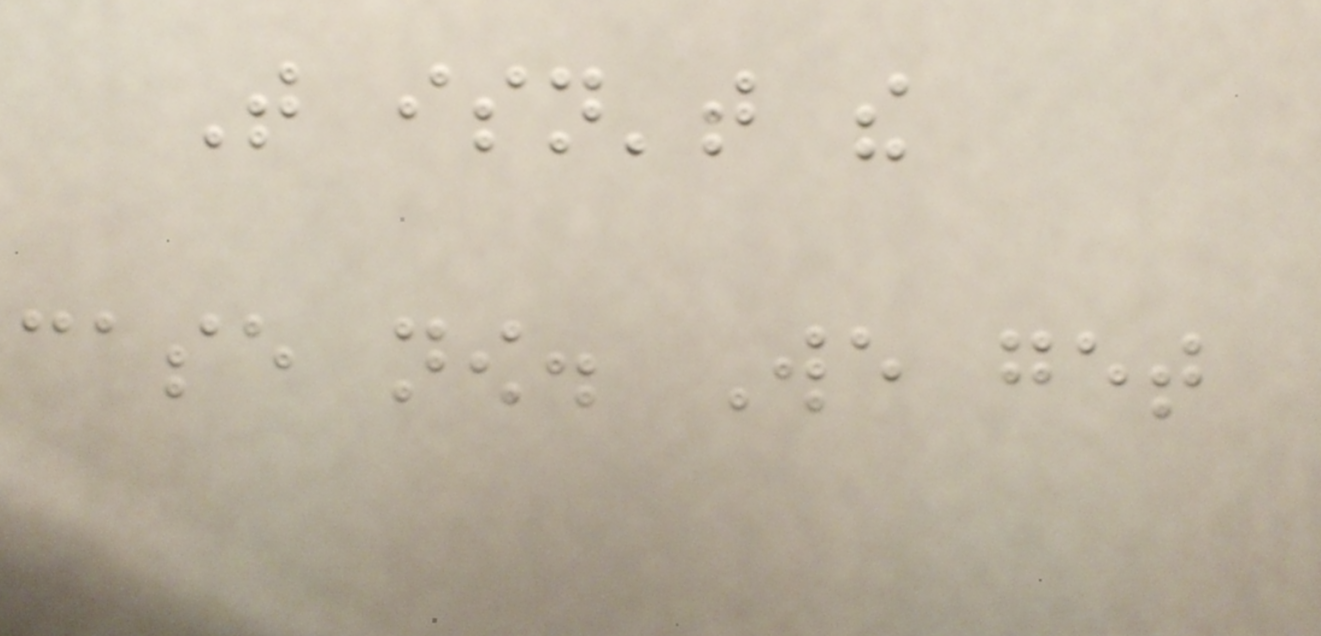That isn't the
case now. We get
